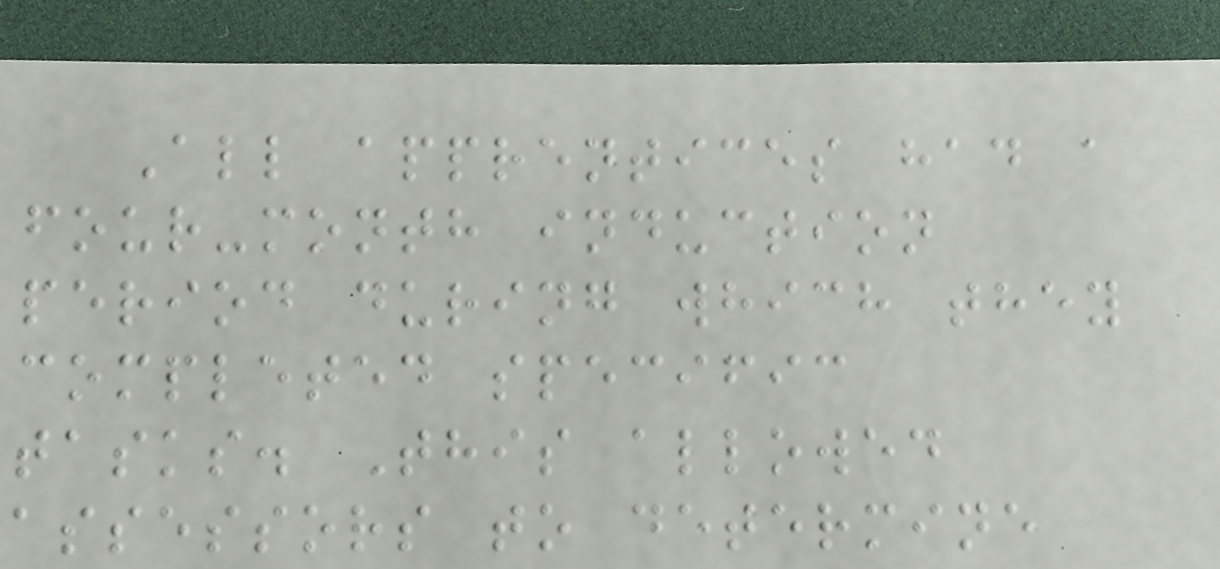All apprentices had a
four-month induction
period during which they
completed specific
tasks. This allowed
assessors to determine
